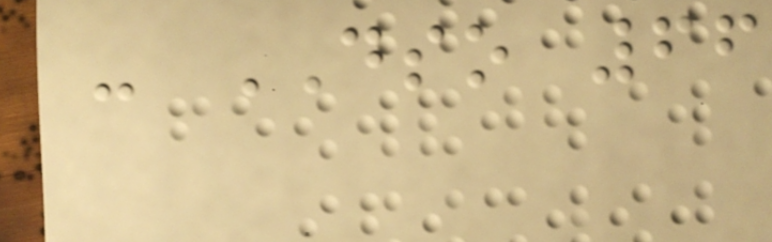- DSO 66
